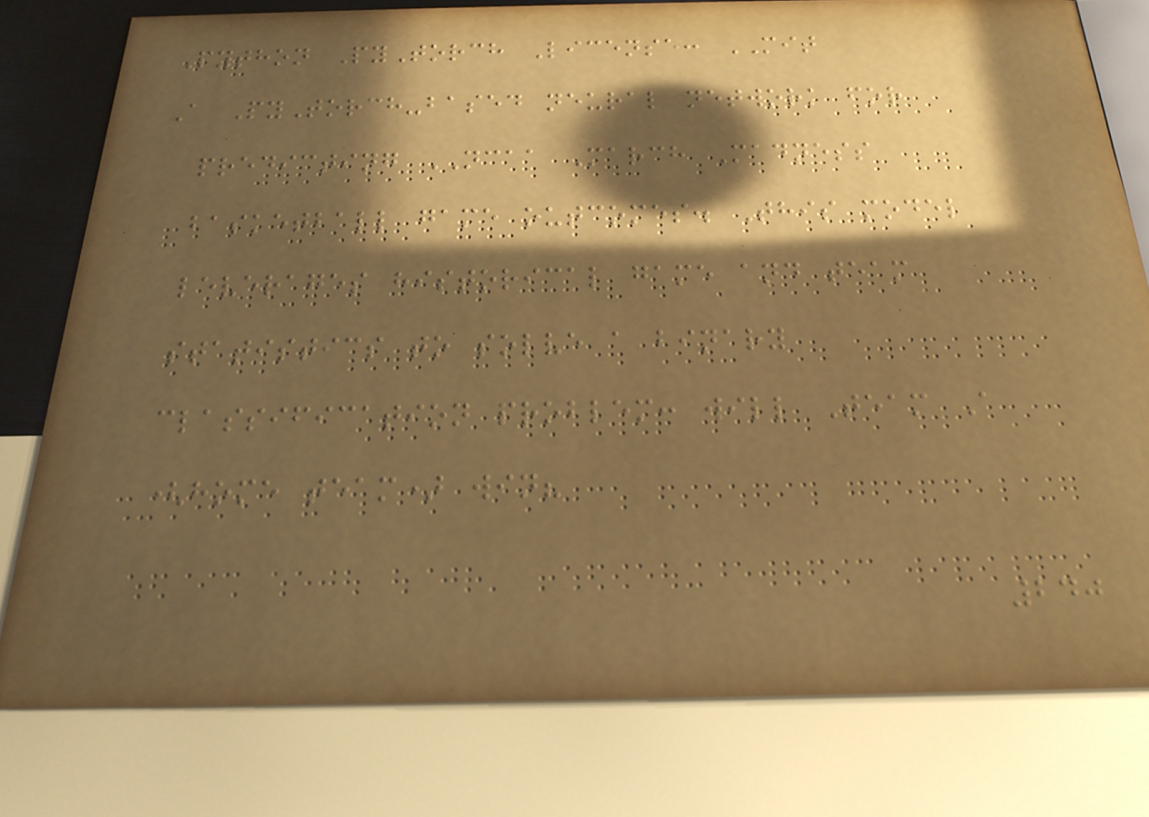Python PyTorch License: MIT
A PyTorch-based neural network for
predicting NCAA March Madness
basketball game outcomes. This model
leverages historical game and team
statistics to solve a binary
classification problem: will Team A
(home team) win?
240
